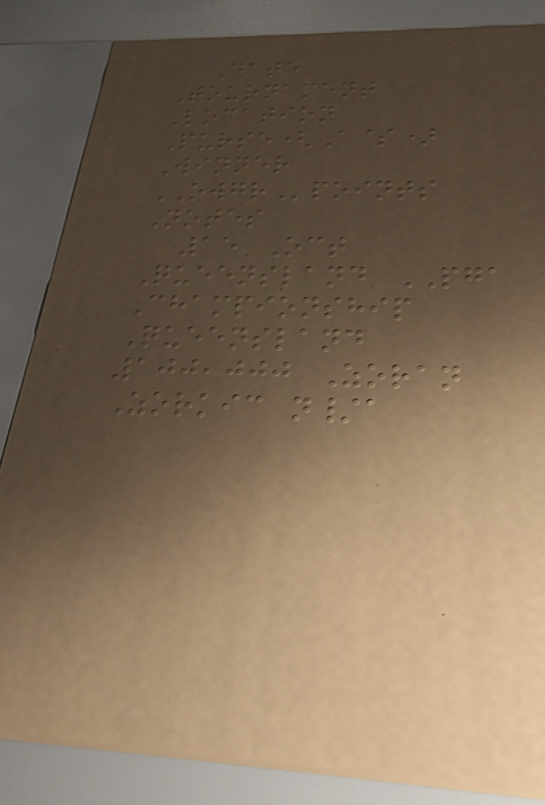Date
Tournament
Location
Purse(A$)
Winner
OWGRpoints
Notes
15 Oct
Queensland PGA
Championship
Queensland
100,000 Zoran
Zorkic n/a
